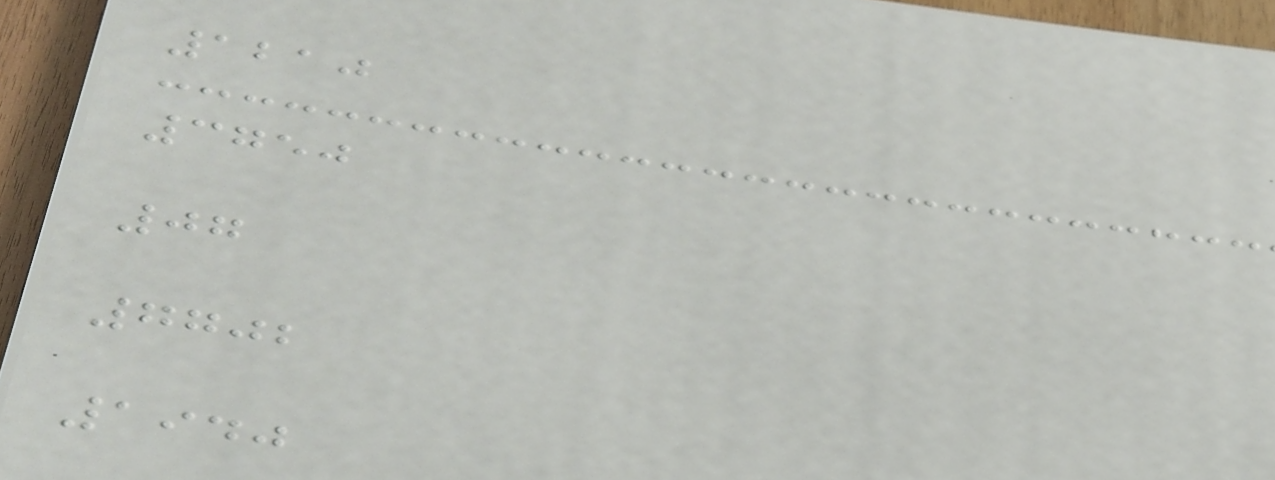1210
3750
07
7702
1940
